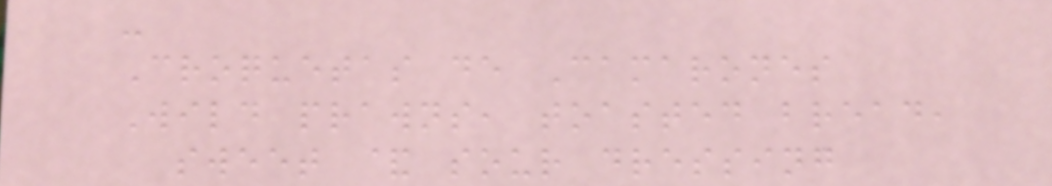-
Croquetas de Camarones
Wild prawns, toasted bread,
sweet & sour dressing
